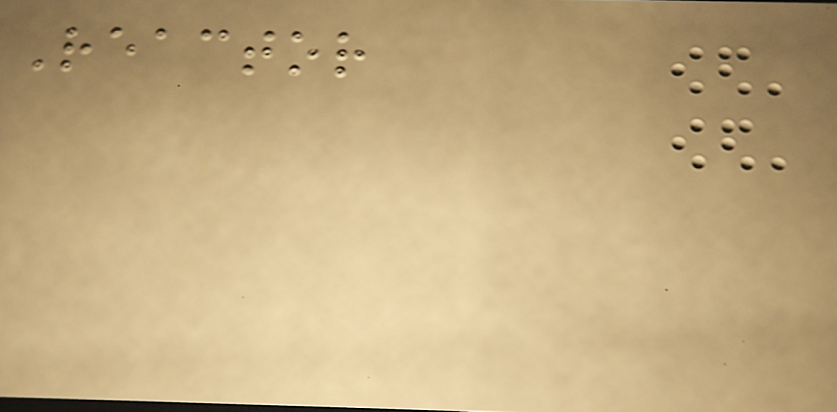Reactor
